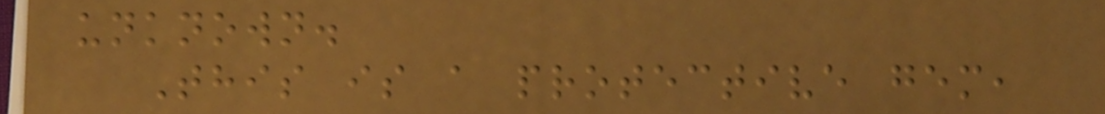unknown.
This is a protective gem,
